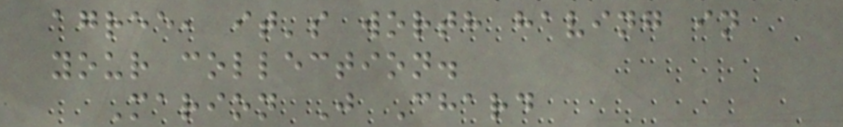agree, it's worth having in
your collection.
Marion J Chard
